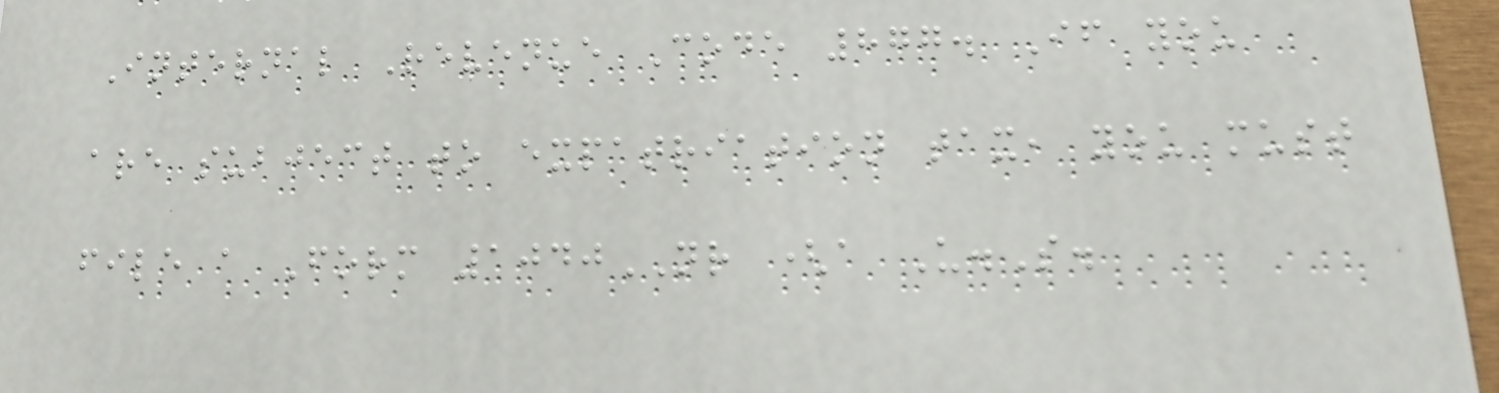Internal Revenue Code 877. If you
are subject to expatriation tax, you must
file a Form 1040NR (a U.S.
